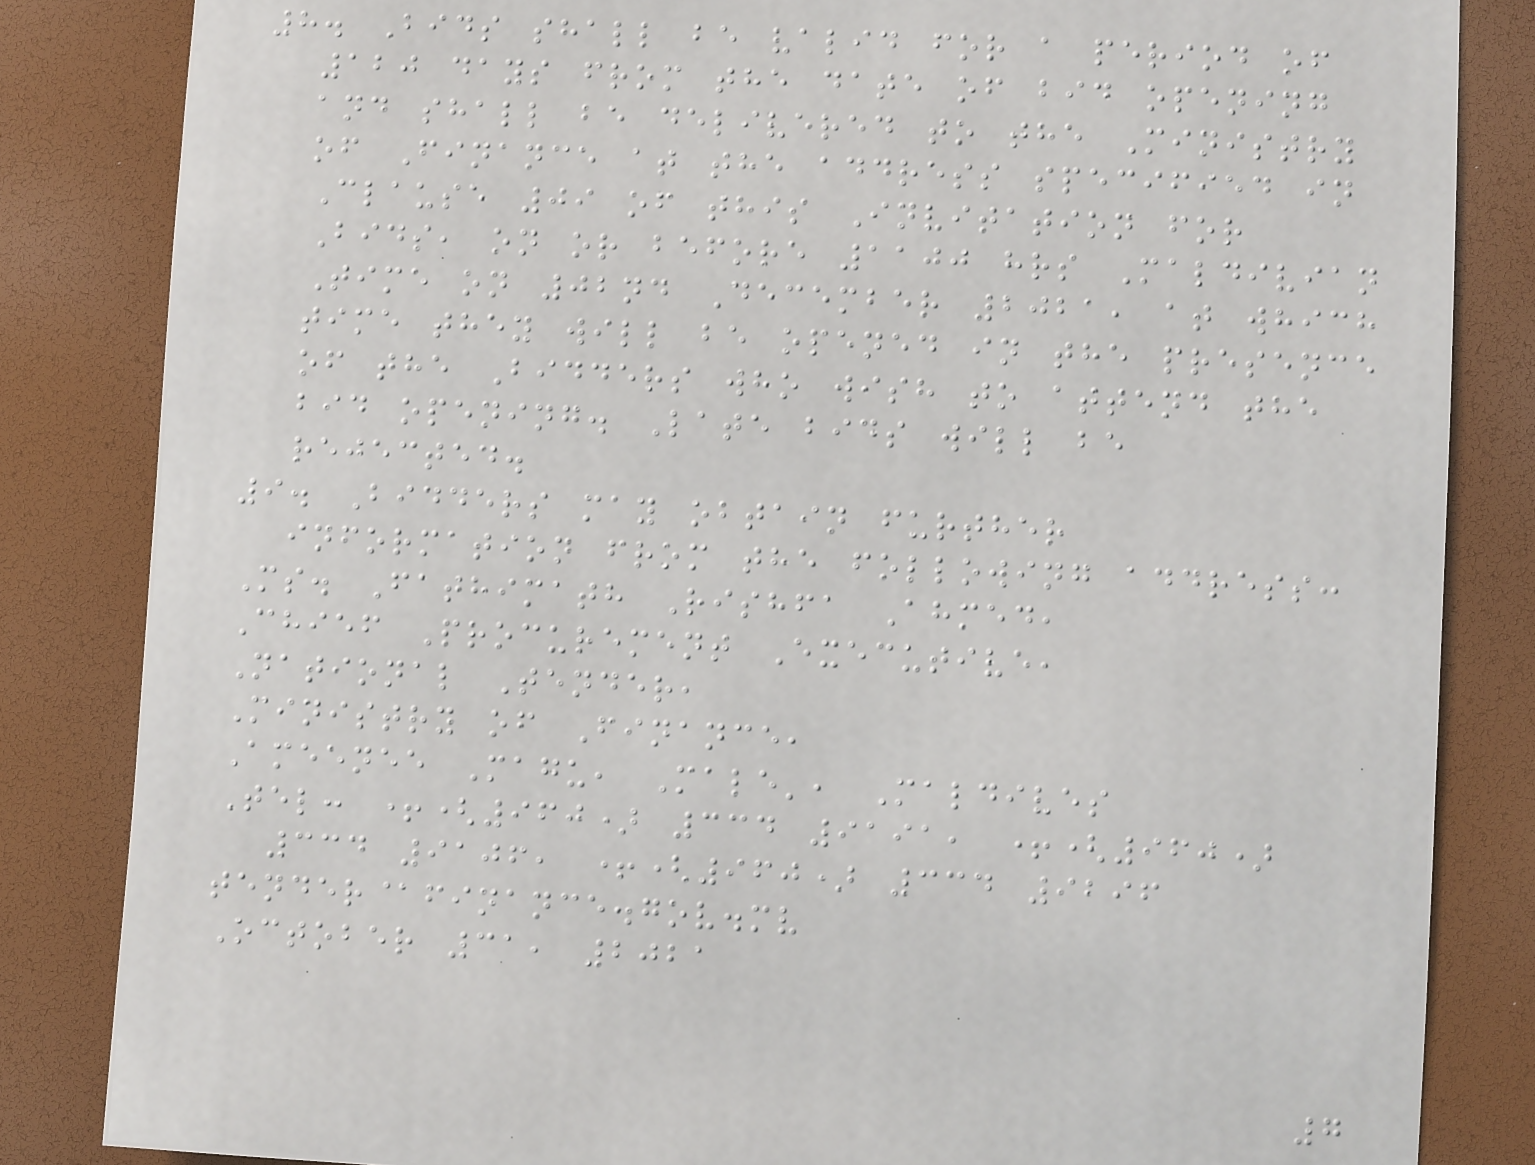8. Bids shall be valid for a period of
120 days from the date of bid opening
and shall be delivered to the Ministry
of Finance at the address specified in
Clause 09 of this Invitation for
Bids, on or before 1100 hrs Maldivian
Time on 02nd December 2021, at which
time they will be opened in the presence
of the Bidders who wish to attend the
bid opening. Late bids will be
rejected.
9. Bidders may obtain further
information from the following address:
Ms. Fathimath Rishfa Ahmed,
Chief Procurement Executive,
National Tender,
Ministry of Finance,
Ameenee Magu, Male', Maldives
Tel: +(960) 334 9191, +(960)
334 9106, +(960) 334 9296
tender@finance.gov.mv
October 31, 2021
7
